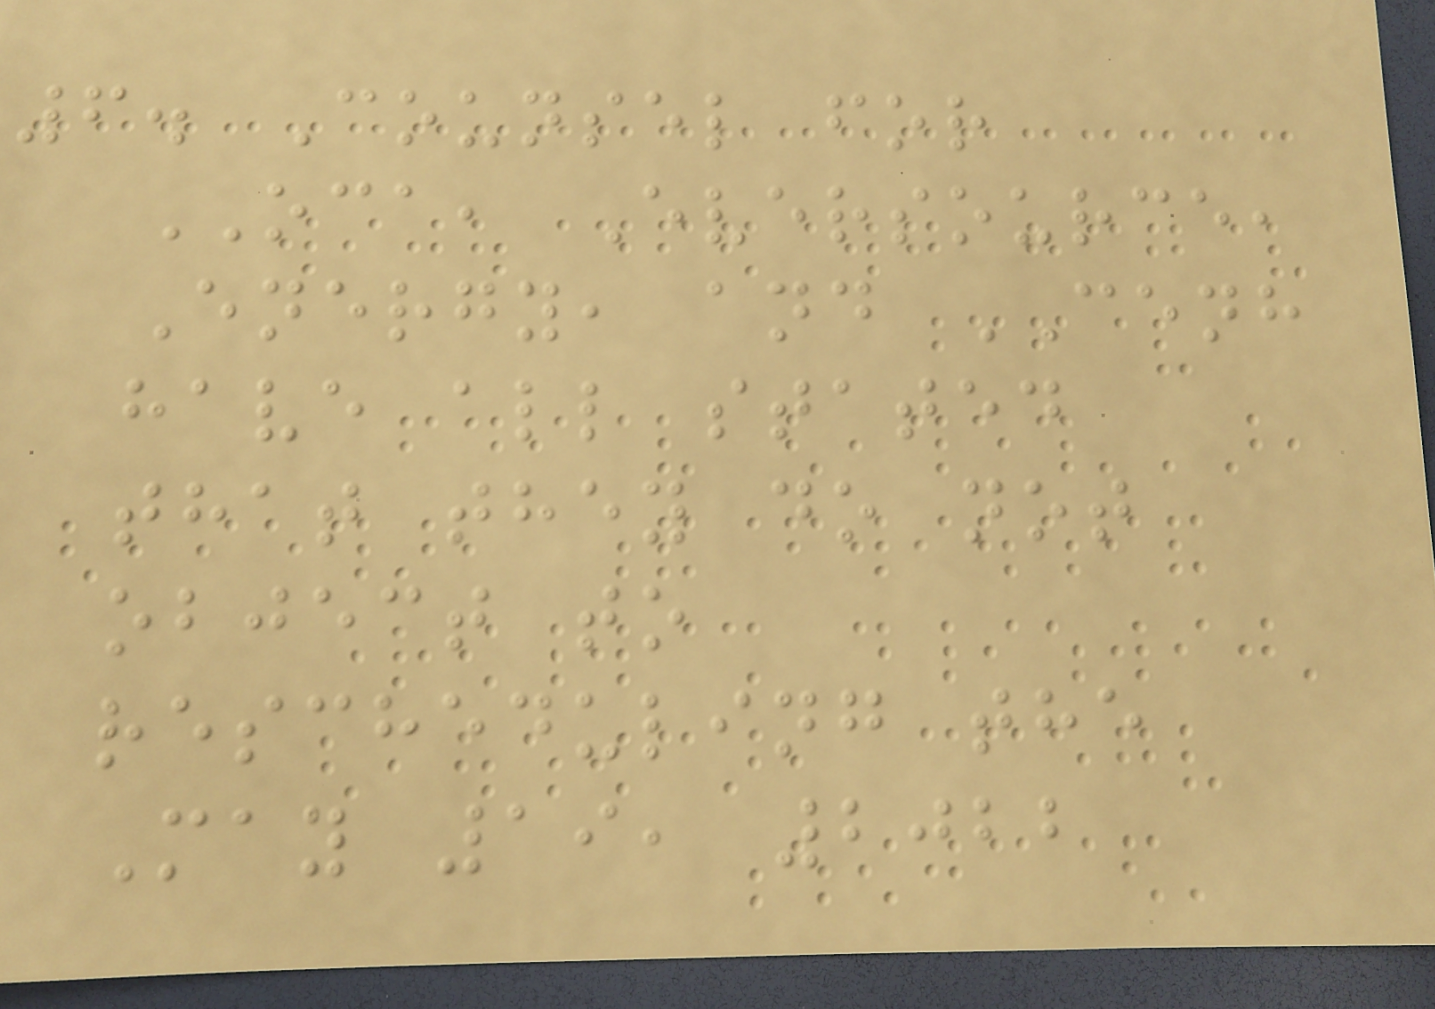6. Counsel for
OCA, Eversource,
Energy, and CENH
have all stated
that they do not
object to
rescheduling the
May 19, 2022
